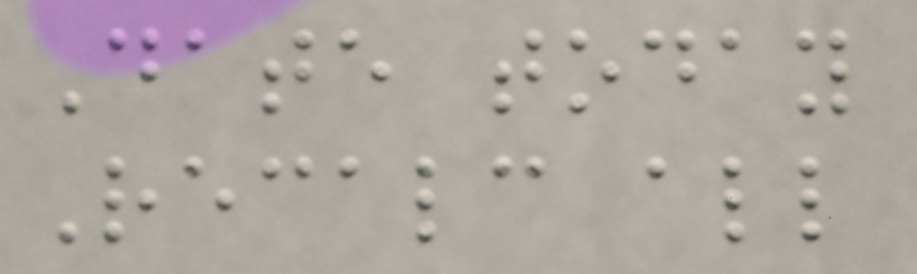Date today
Recalc all
